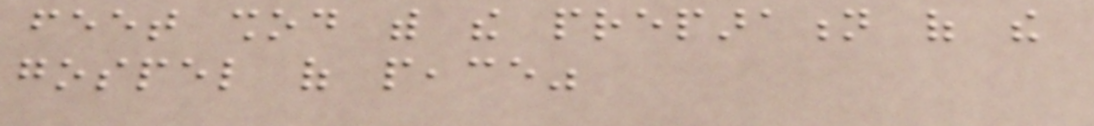feet shod with the preparation of the
gospel of peace"
